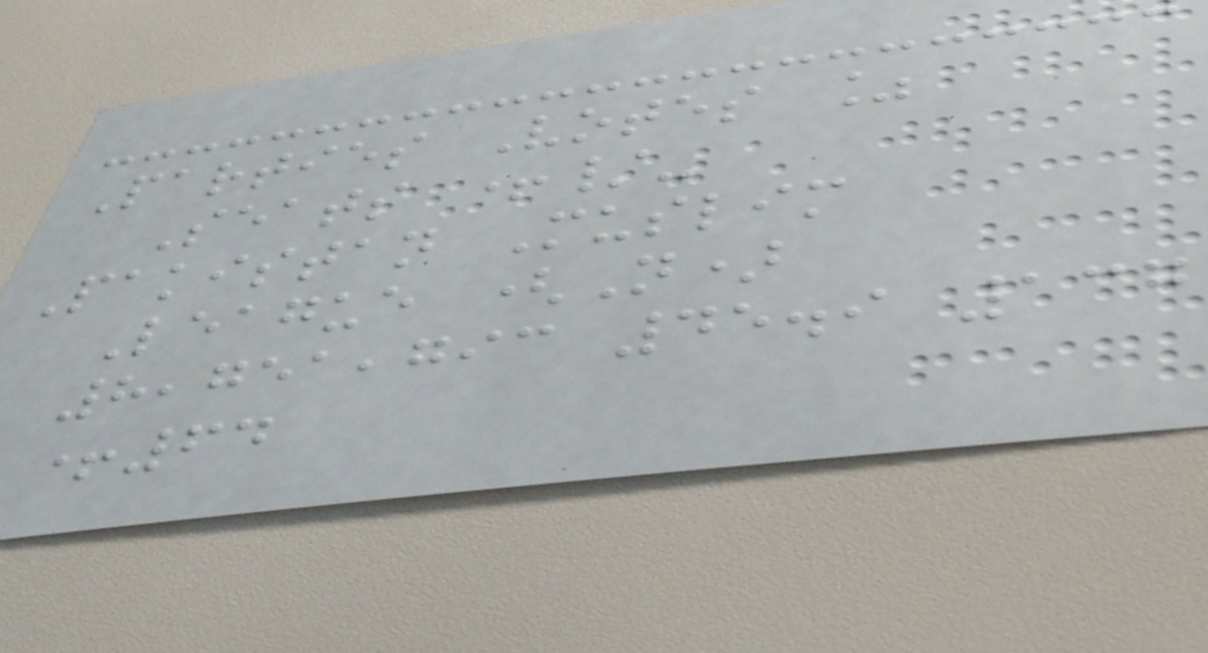Parties Votes %
Seats +/-
Pakistan Muslim
League (N)
8,751,793 45.9 137
+64
